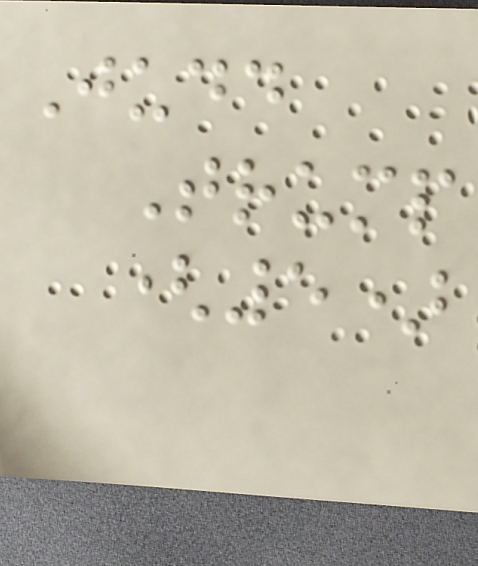Judd
Trump
(5)
